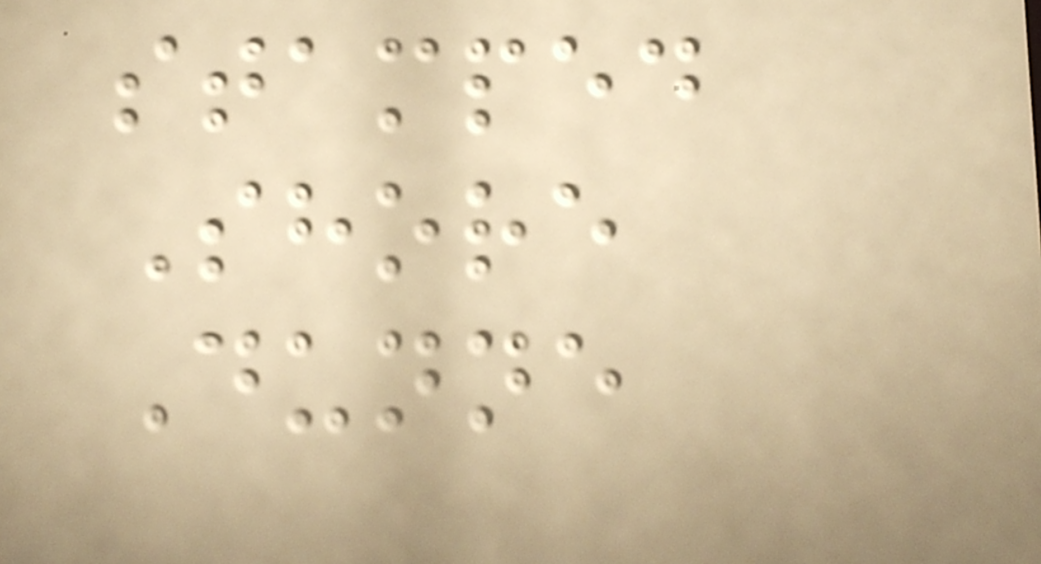stamped
Shore
Dunne
